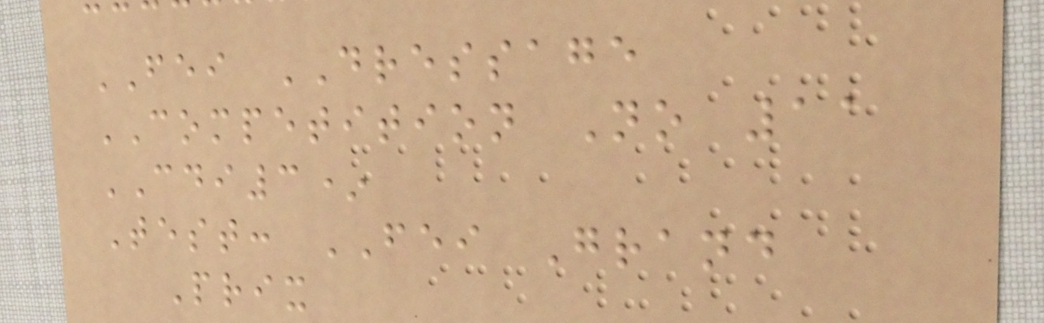FEI DRESSAGE
COMPETITION No 11
CDI3*
Test: FEI Grand
Prix
